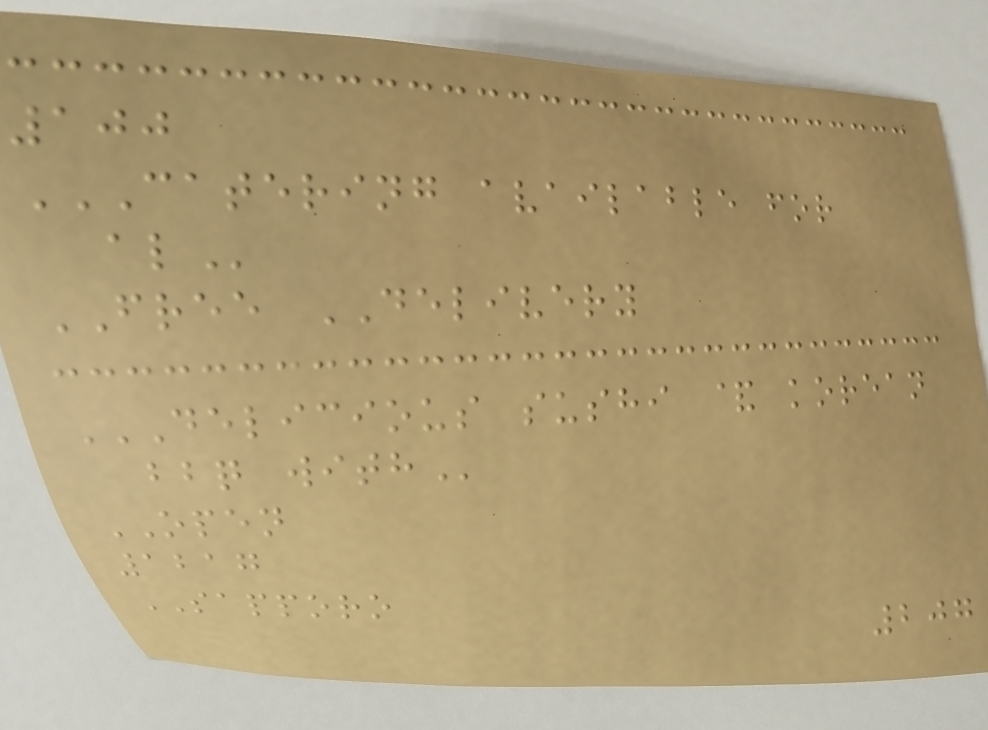100
CATERING AVAILABLE FOR
AL
FREE DELIVERY
DELICIOUS SUSHI & KOREAN
BBQ WITH
OPEN
1217
SAPPORO
207
